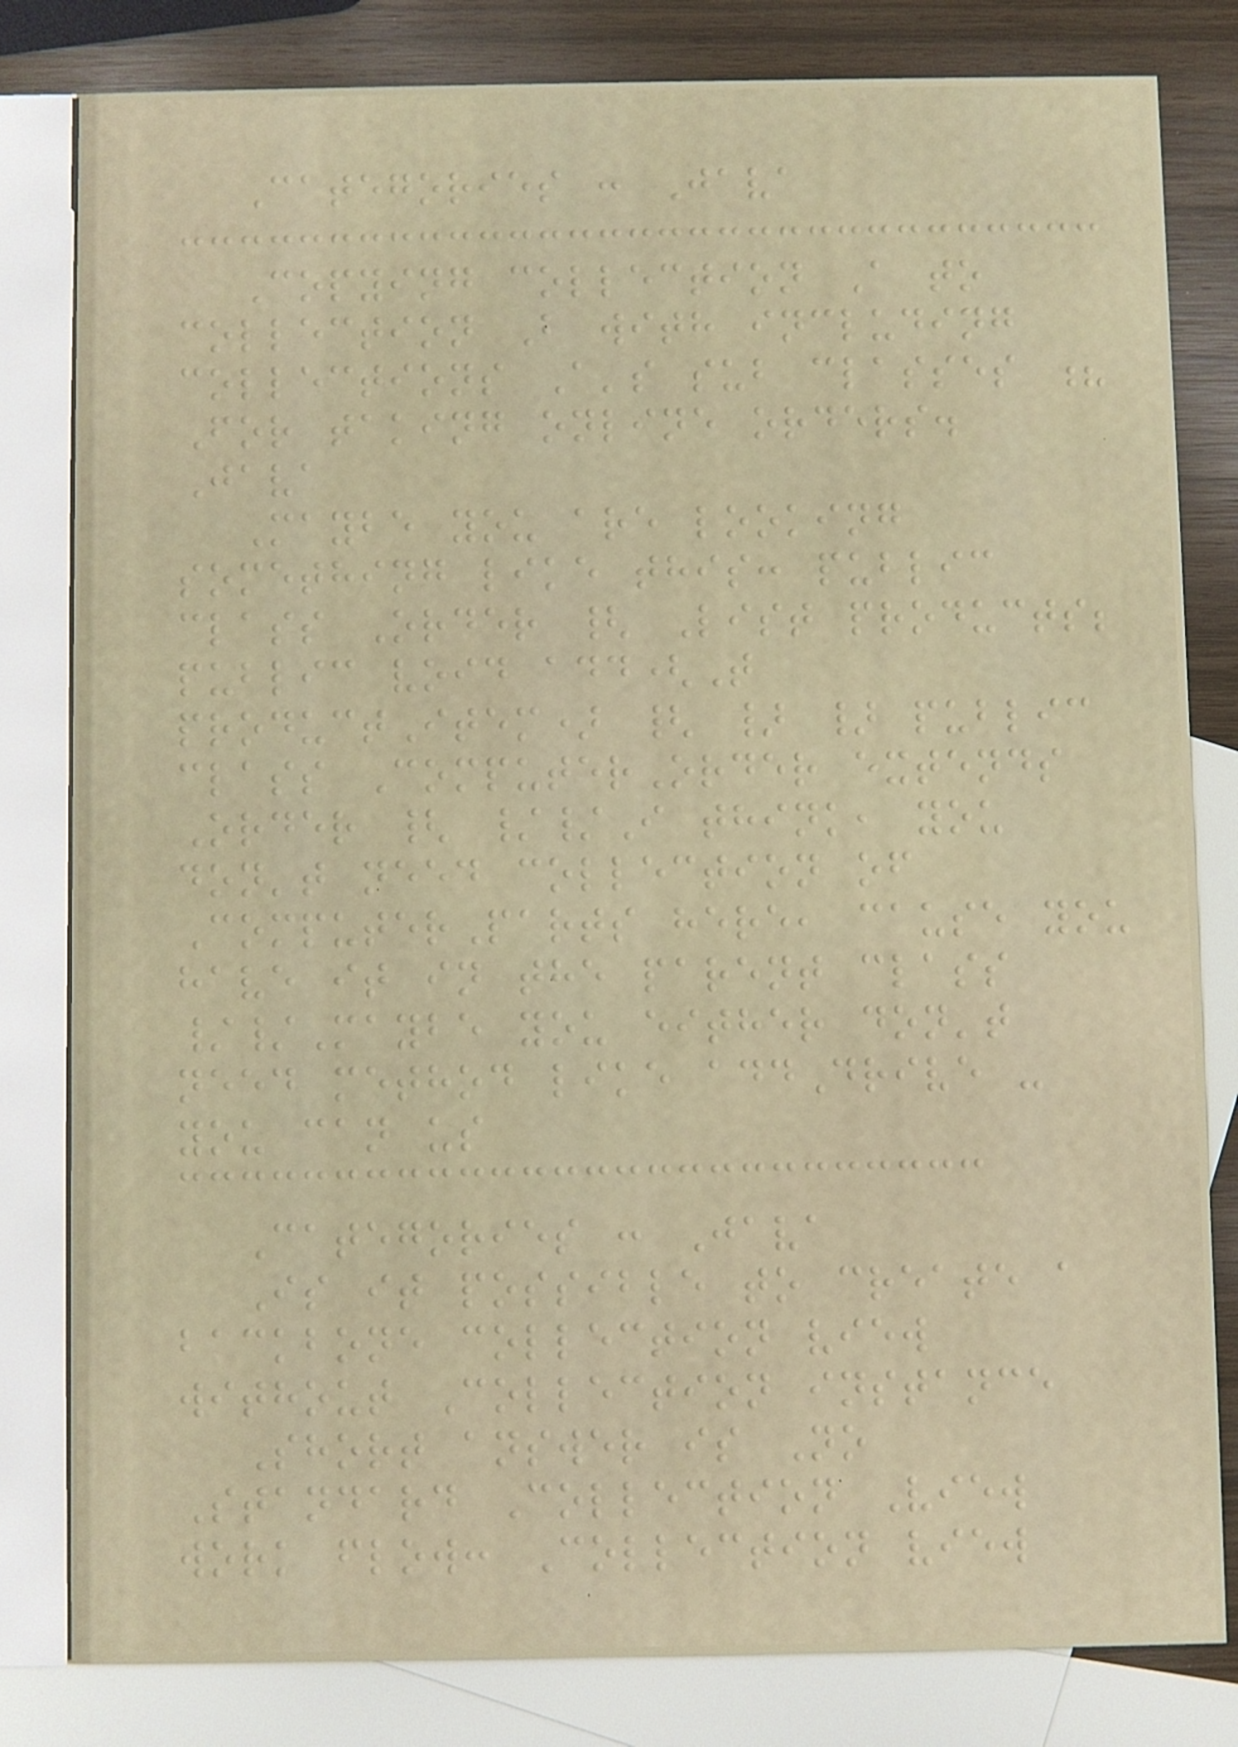Categories : Java
Copying collection A to
collection B with including
collections A's sub classes ?
For taking online orders.
Java
Maybe you are looking
something like this: public
class Order { List products;
public void add(T
productItem) { } } public
class ComputerOrder extends
Order { //I think, you
don't need collection of
ComputerParts here, cause you
have it in the parent class
//Maybe you either don't
need method like addDrive -
you can us
Categories : Java
Is it possible to create a
backbone collection view
without Collection instance
Short answer is No
Standard Collection View
work flow: Collection view
